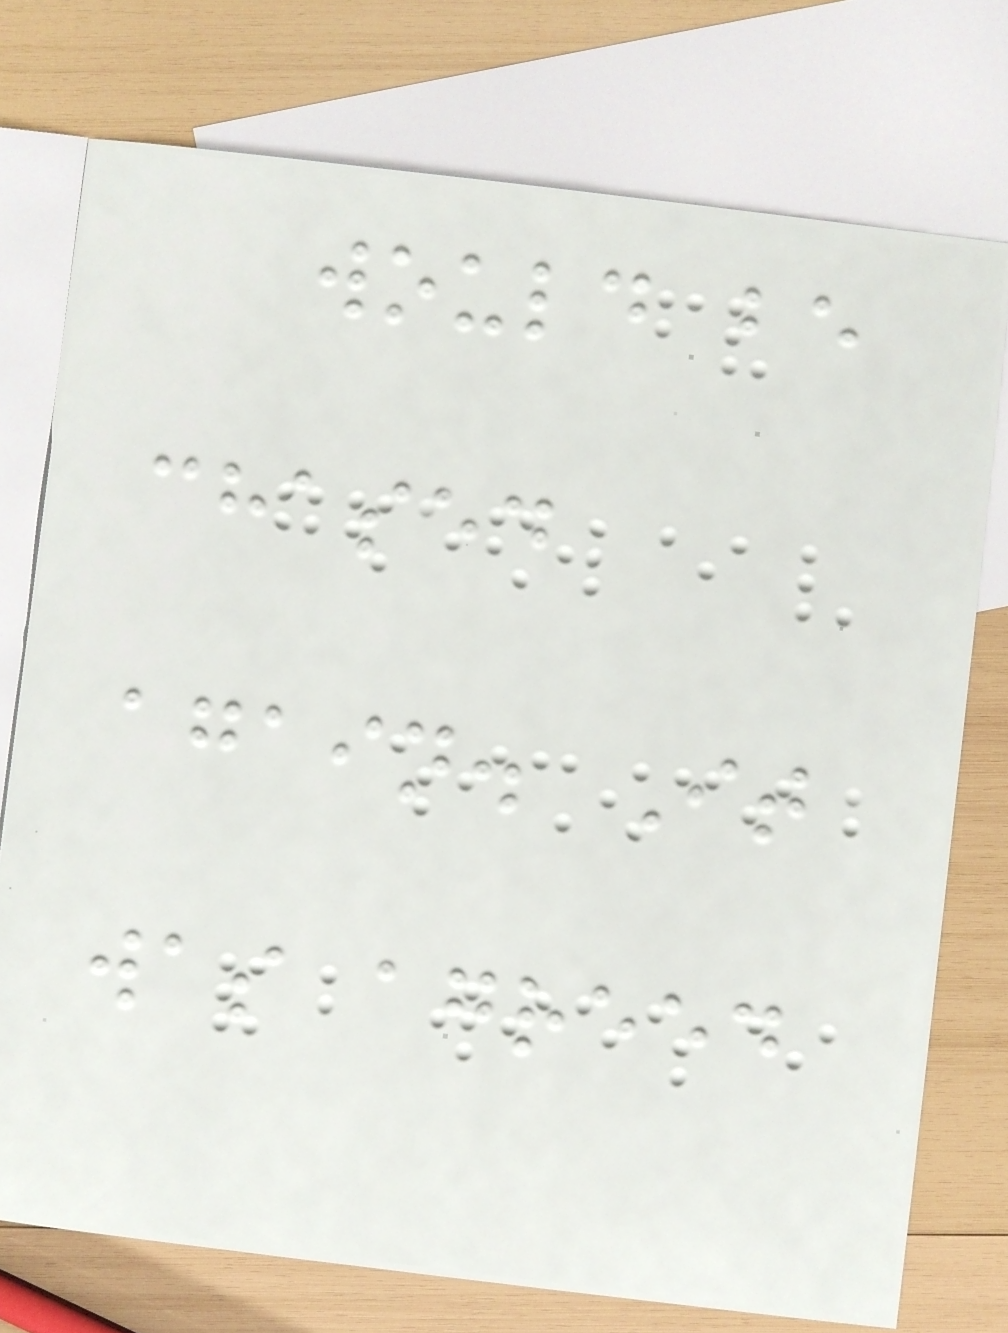would be
chased
again. It
was agreed
